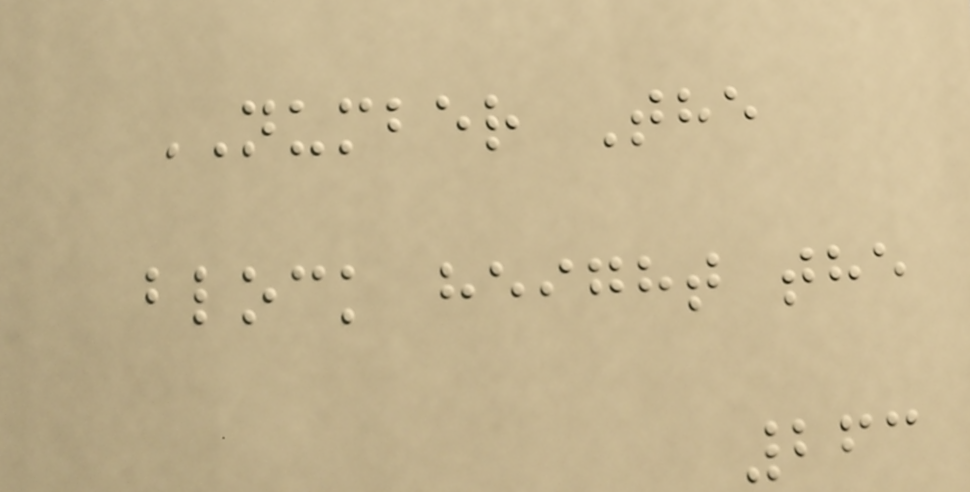NUMBER The
block height the
263
